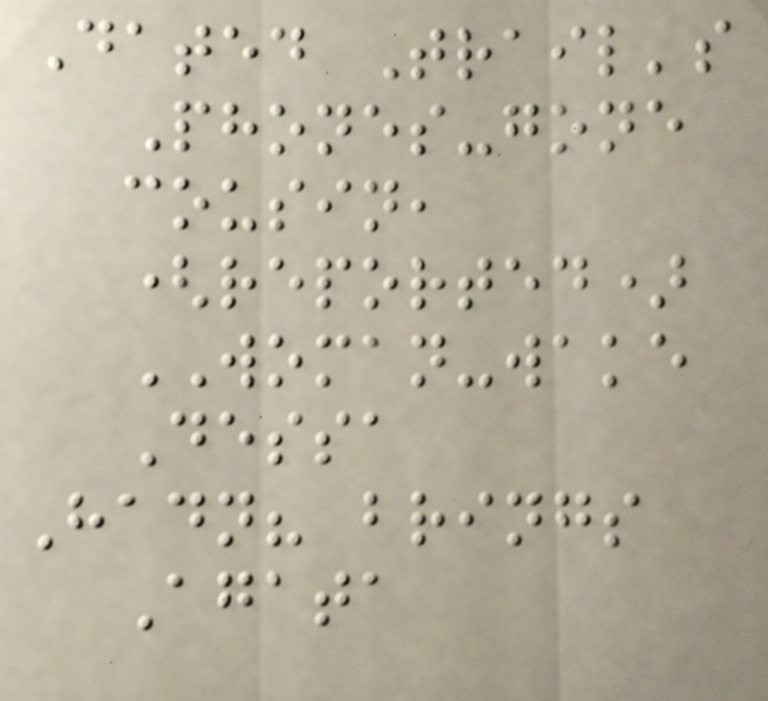Dated Trail's
Phones-gone
cousin,
(reported)
WOMAN-wake
Dessa
Hadn? brings
Agata
